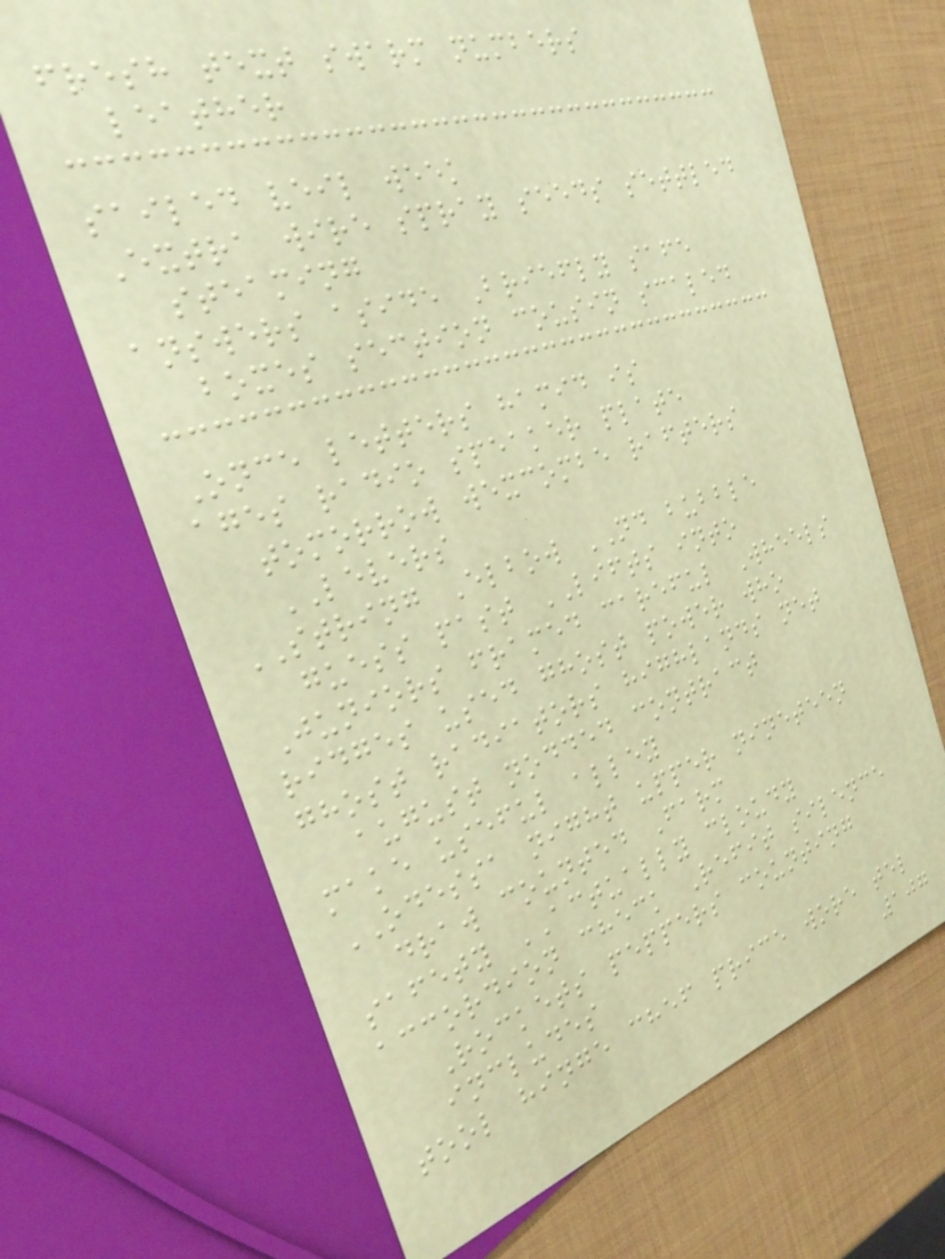fresh text swarm numbers
leather
sailed veil week
Extra wire spray seeds settled
steaming
answers aside Briefly safe
boxes section cousin scaled
Once letters hamid is
ages radio speaker plate
tomorrow wexcombe rafters
LEVERS
STRING Elbow ND bubble
guess past LIFTS into
Juniors framed careful Wheels
ridges used ghost power who
ghost radiators highlands net
august nodded contract
make useful alley
ODESSA night upper nineteen
draw counted Farm
safety ACTUALLY cloudy
accordion check Refit silence
Rockets peppers counting
includes
tool hinge chef price wore tel
107
